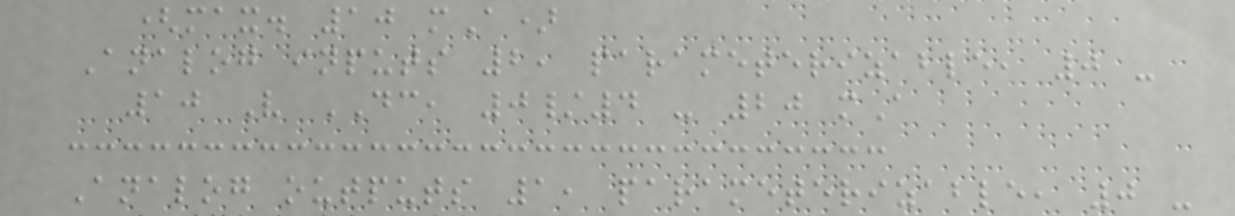(max. 10 mA)
Analog inputs 2, parameterizable, 0 -
10 V DC, 0/4 - 20 mA
Analog outputs 1, parameterizable, 0 -
